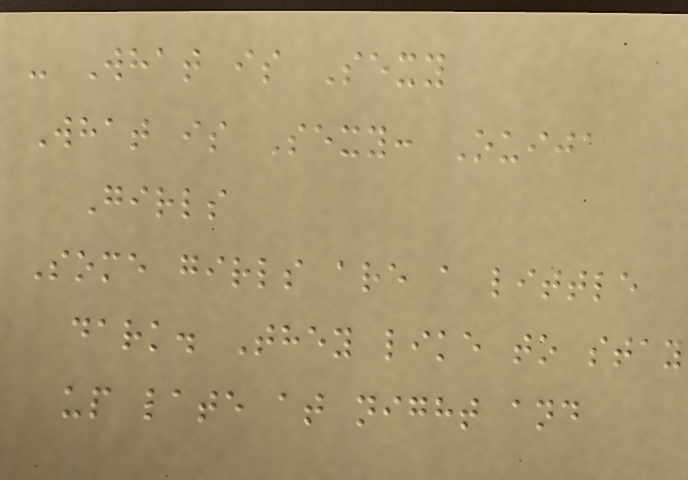- What is Sexy
What is Sexy: Ouija
Girls
Some girls are a little
dark. They like to stay
up late at night and
